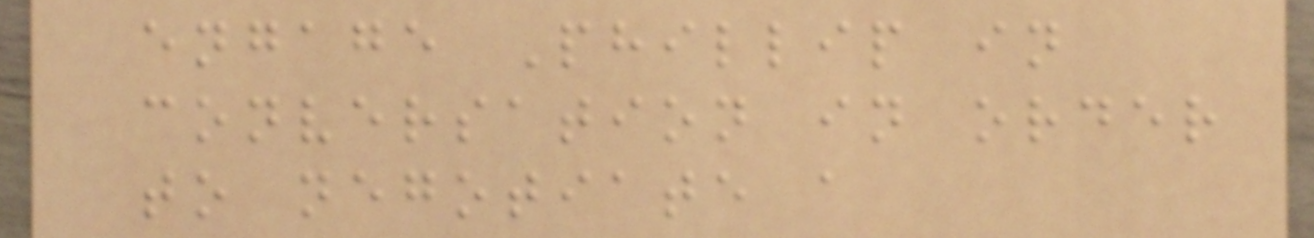engage Phillip in
conversation in order
to negotiate a
